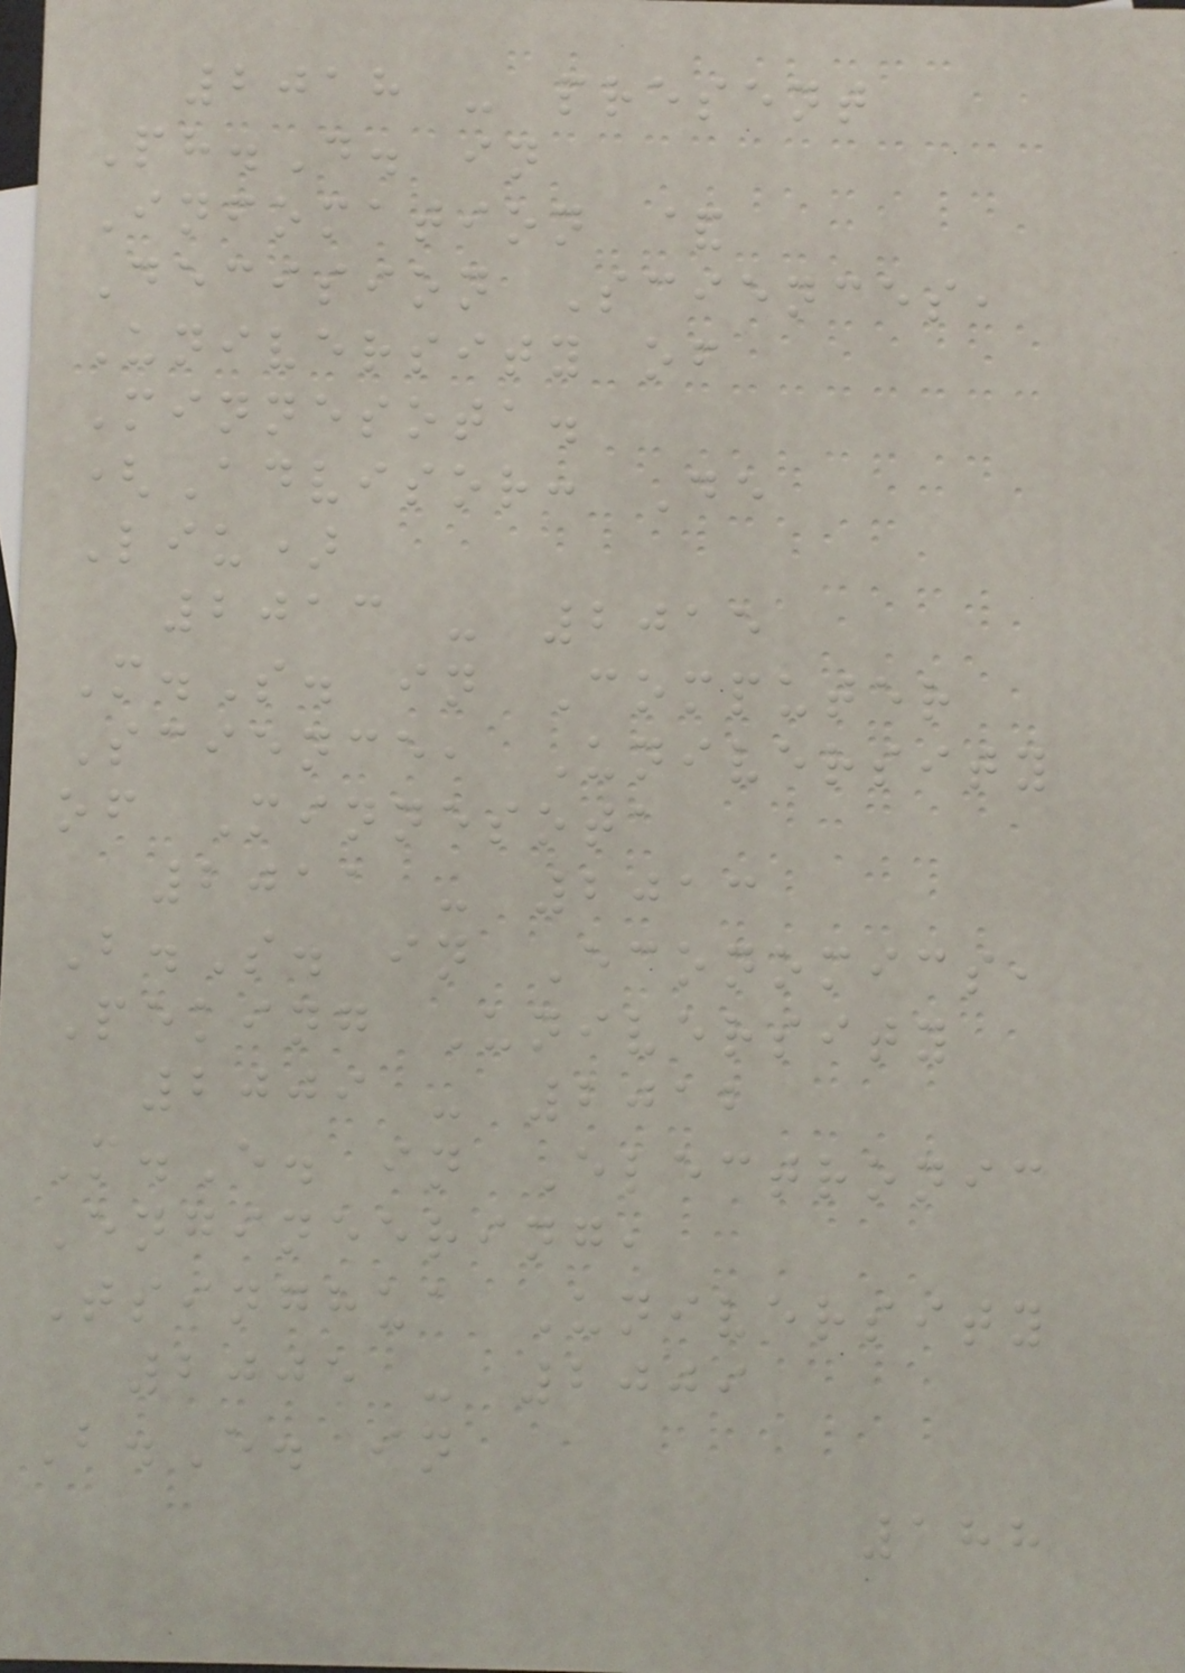2018 - present
Ph.D. in
Infomation &
Decision Sciences,
University of
Minnesota.
(Advisor: De
Liu)
2013 - 2015
M.S. in Computer
Science, University
of Minnesota
2011 - 2013
B.S. in Economics,
Peking University
2009 - 2012
M.E. in Electronic
Engineering,
Tsinghua University
2005 - 2009
B.E. in
188
